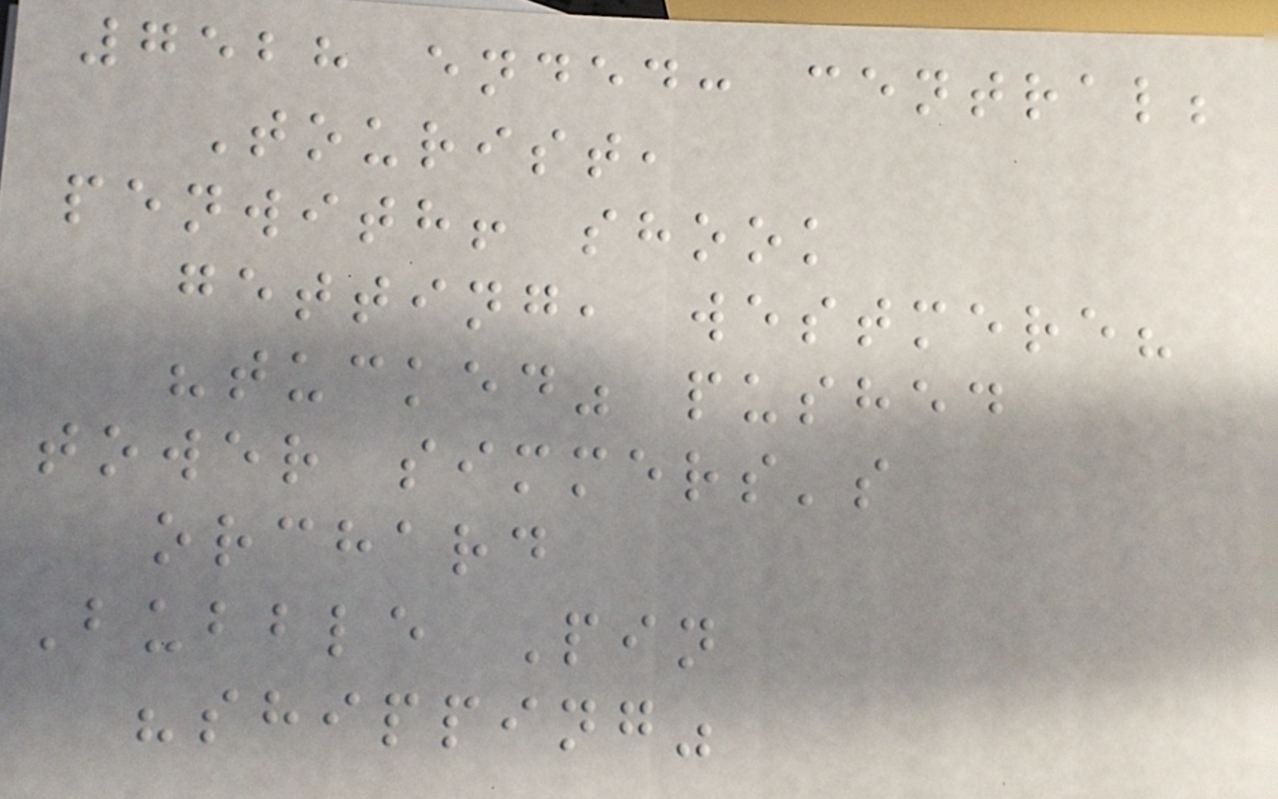7528 ended: central;
Tourist,
penwith! shook
getting, westmere?
"tucked" pushed
tower simmers's
orchard
Bubble Pin
"shipping"
